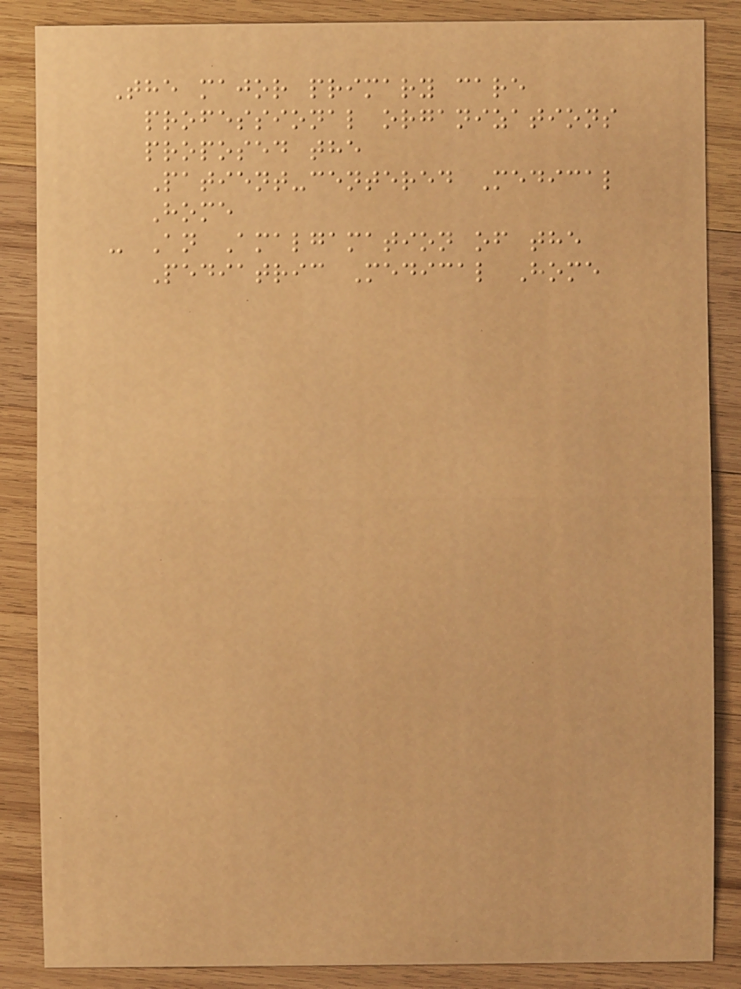The major primary care
professional organizations
proposed the
Patient-centered Medical
Home
- An Amalgamation of the
Pediatric Medical Home
